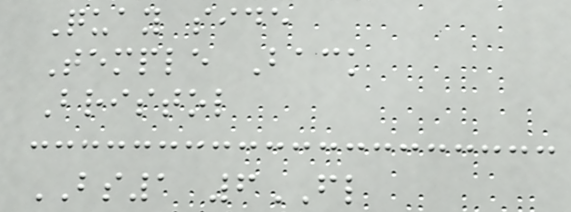Quay side
Temple Back
Bristol
BS1 6FL
